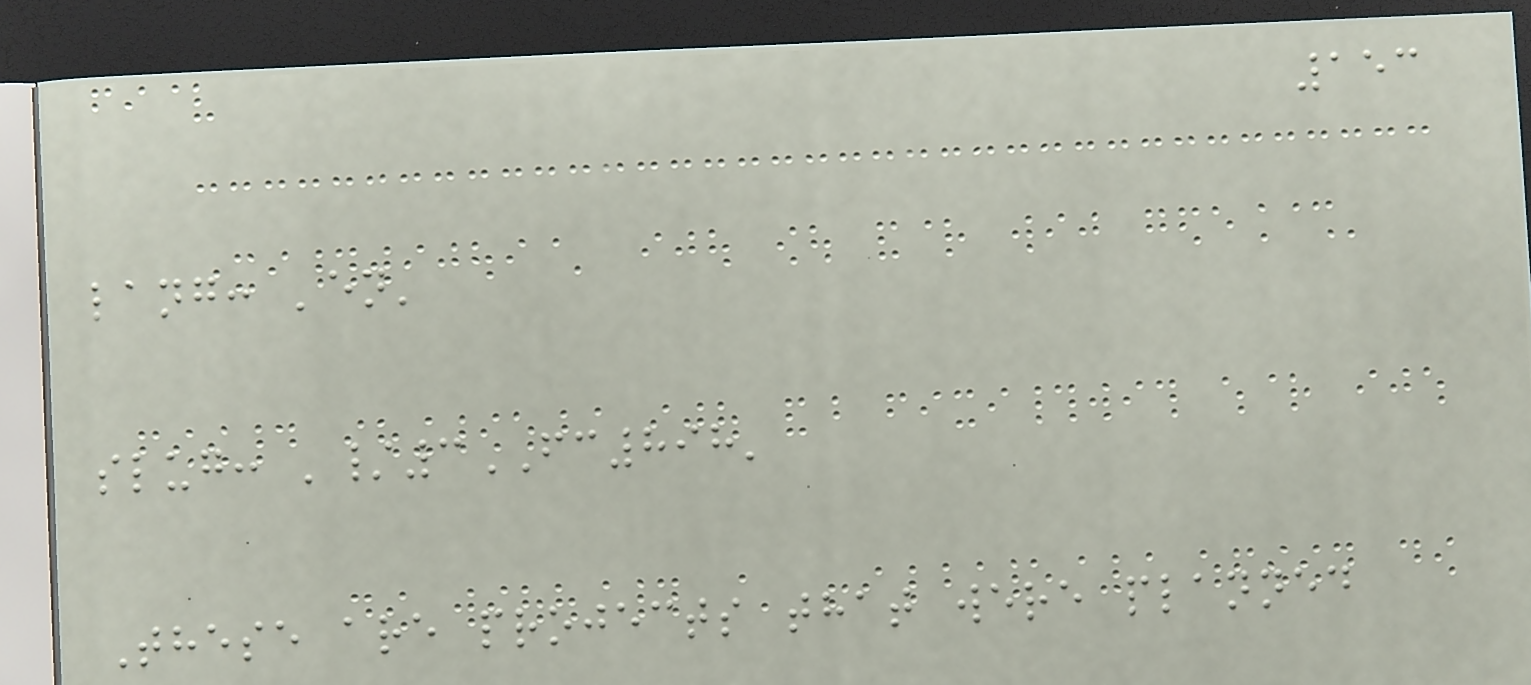153
lang: 'en'
slug: '/3FC898'
These are projects that were planned
